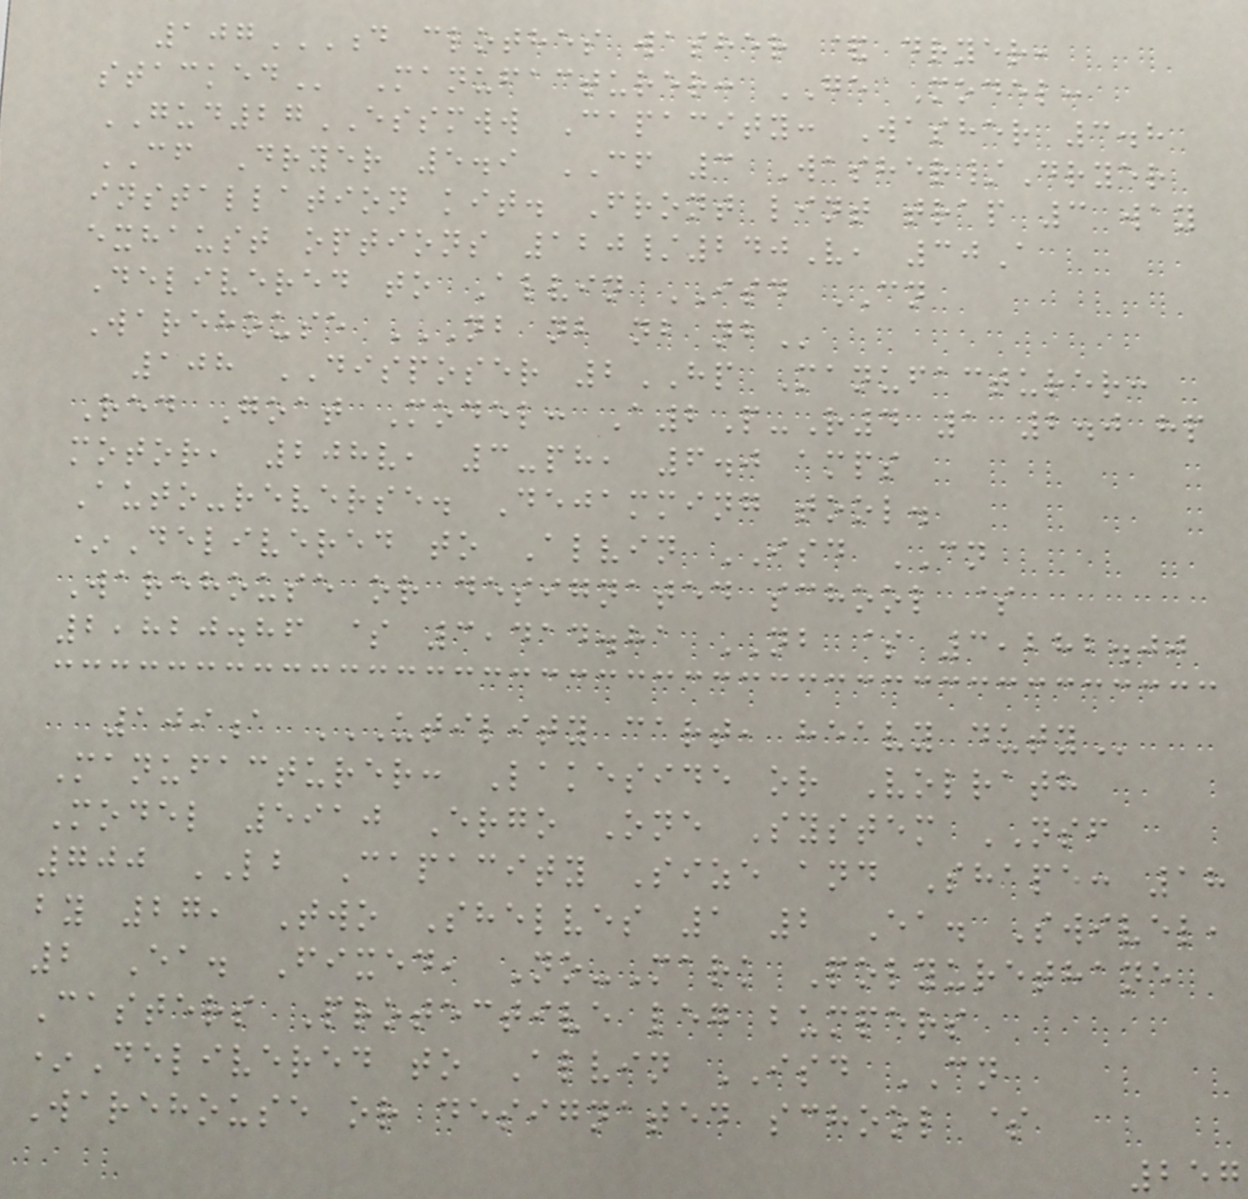107D CLOTHES WASHER & DRYER,
STACKED Manufacturer: GE Model:
GUD27ESSMWW Capacity: Washer 3.8
CF Dryer 5.9 CF 3 Washer/Dryer
installation kit. Front lint trap 3 way
exhaust options 120/240V, 30A
Delivered to Alvin ISD CN
Warehouse NB NB NB NB
108 DISPOSER 2HP Manufacturer:
Red Goat Model: A2P-R4 1 2.0 hp
motor, 208v, 3-ph, 6.0 amps
Auto-reverse. Dejamming tool.
*Delivered to Alvin ISD CN
Warehouse or designated school $
2,820.86 $ 3,414.81 NB $ 3,282.00
109a UTILITY CART, HEAVY DUTY
Manufacturer: Lakeside or Volrath
Model 5910 Ergo One System NSF
700 LB Capacity Size and Shape: 18
by 27, Two Shelves 1 2 Ea. Swivel,
2 Ea. Fixed, No-Mark Polyurethane
Casters Protective leg bumpers
*Delivered to Alvin ISD CN
Warehouse or designated school $
257
